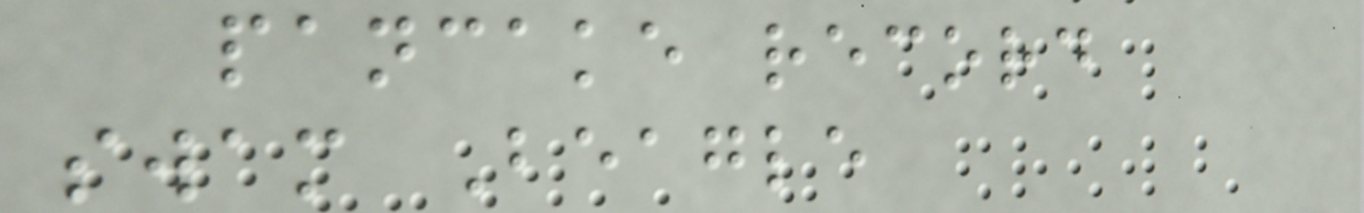pancake record
swam Beagle
